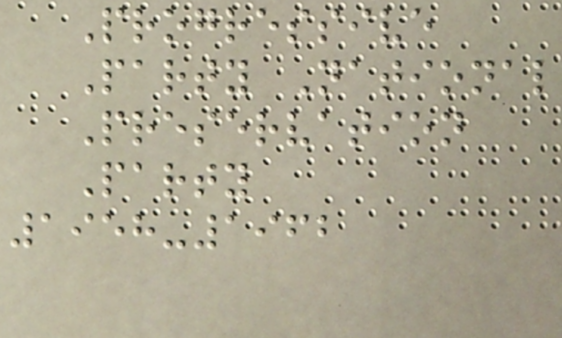Progressive
Party National
Preservation
Party
1958-1962
